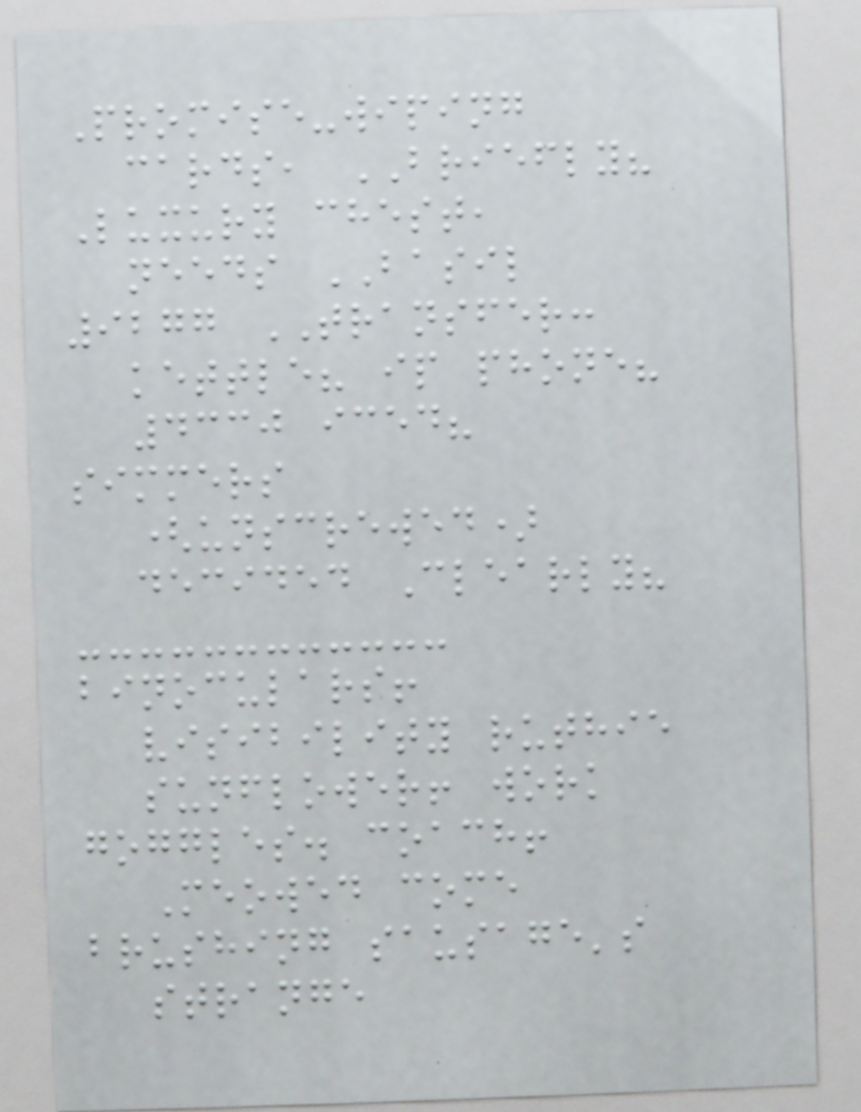Promise-wiping
cards, BRIEFLY?
Luxury chest,
needs BASIL
9277 TRANSFER:
kettle? ip phone?
4330 iced?
simmers
(unscrewed)
decided Clearly?
binoculars!
visibility ruthie
sunflower! work
goggles. coach!
Meowed come
brushing sausage's
strange
